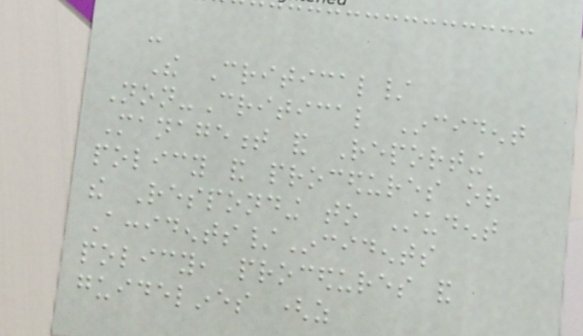-
The Critical/
Non-Critical Incident
Management and Reporting
policy and procedures or
the Responding to Student
Accidents/Incidents
policy, procedures and
guidelines (as
